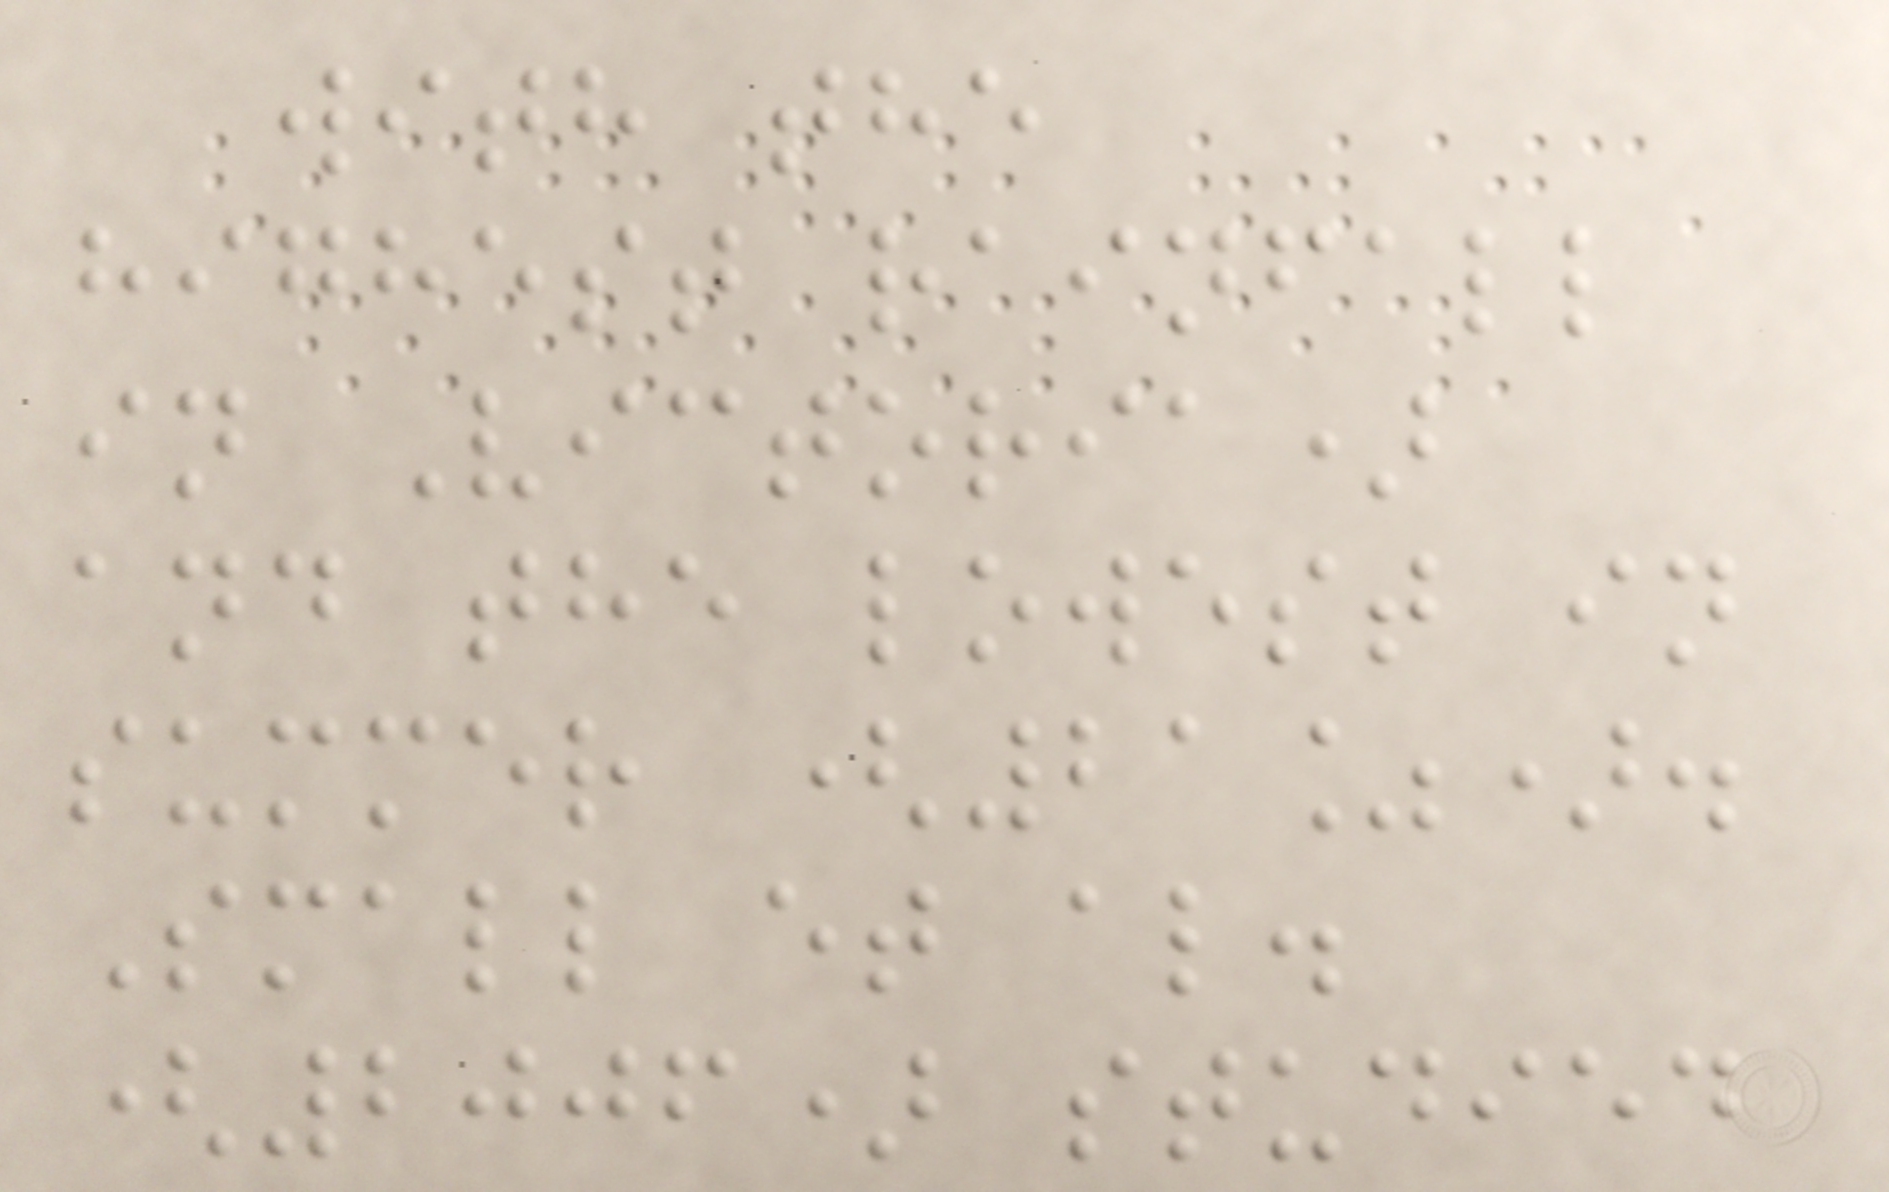with the
highest rainfall
in Victoria)
and the lowest in
summer (21%).
Small et al.
(2006) studied
